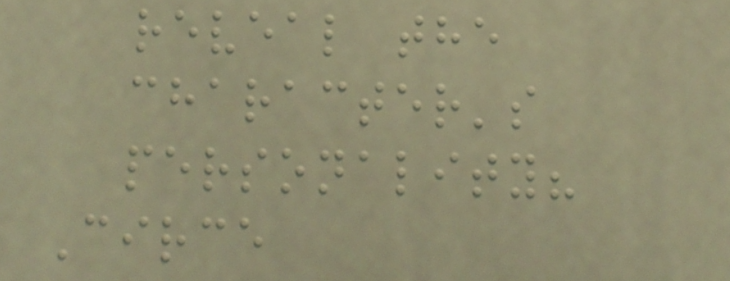reveal the
character's
personality?
Circe
